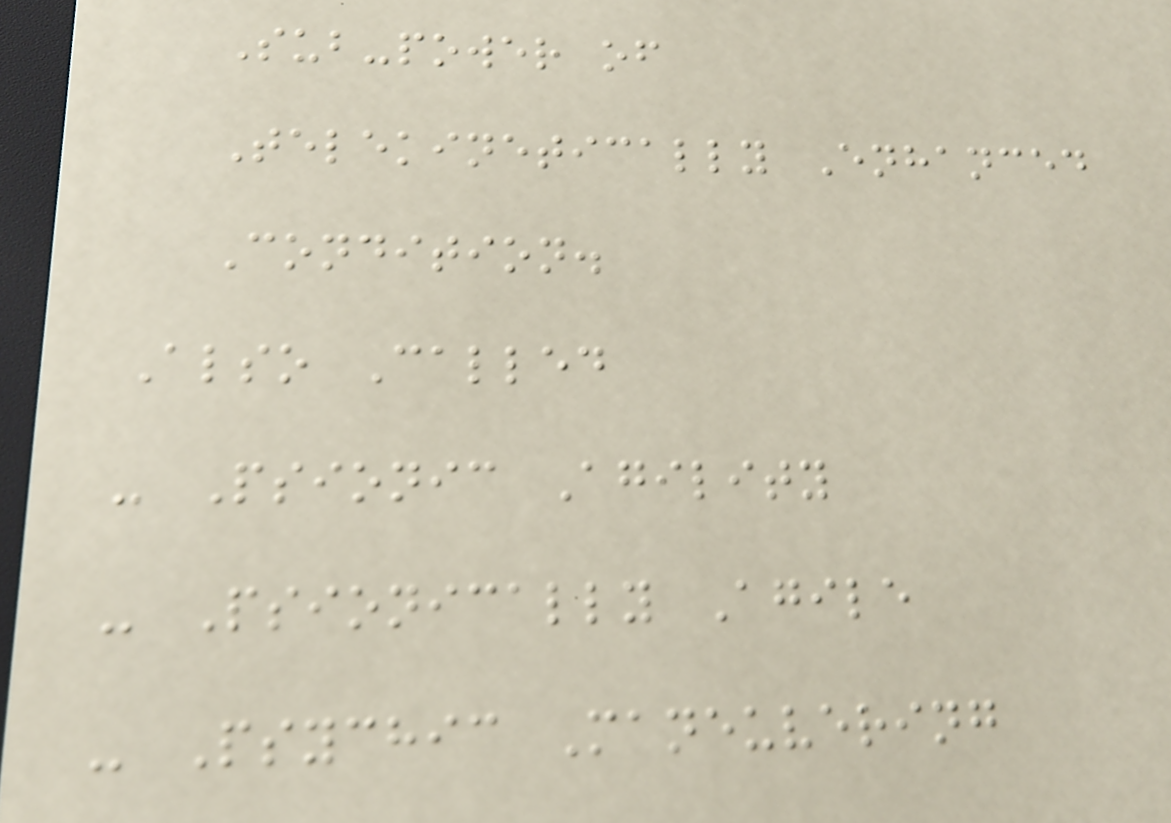Sub-power of
Telekinetically Enhanced
Condition.
Also Called
- Psionic Agility
- Psionically Agile
- Psychic Maneuvering
